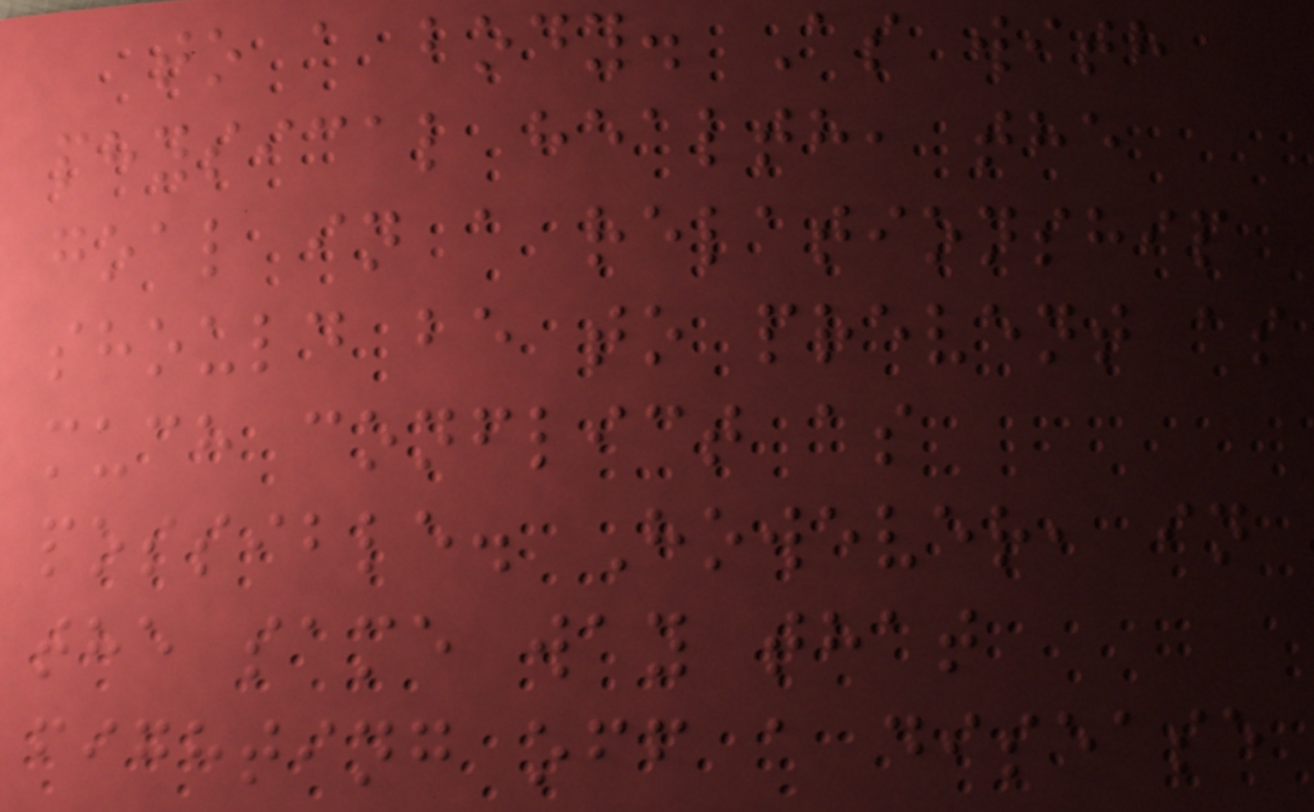to a body. As with
physical health, the
goal in a relationship
should be to prevent as
much conflict as
possible. However, in
the same way that
fighting off a disease
